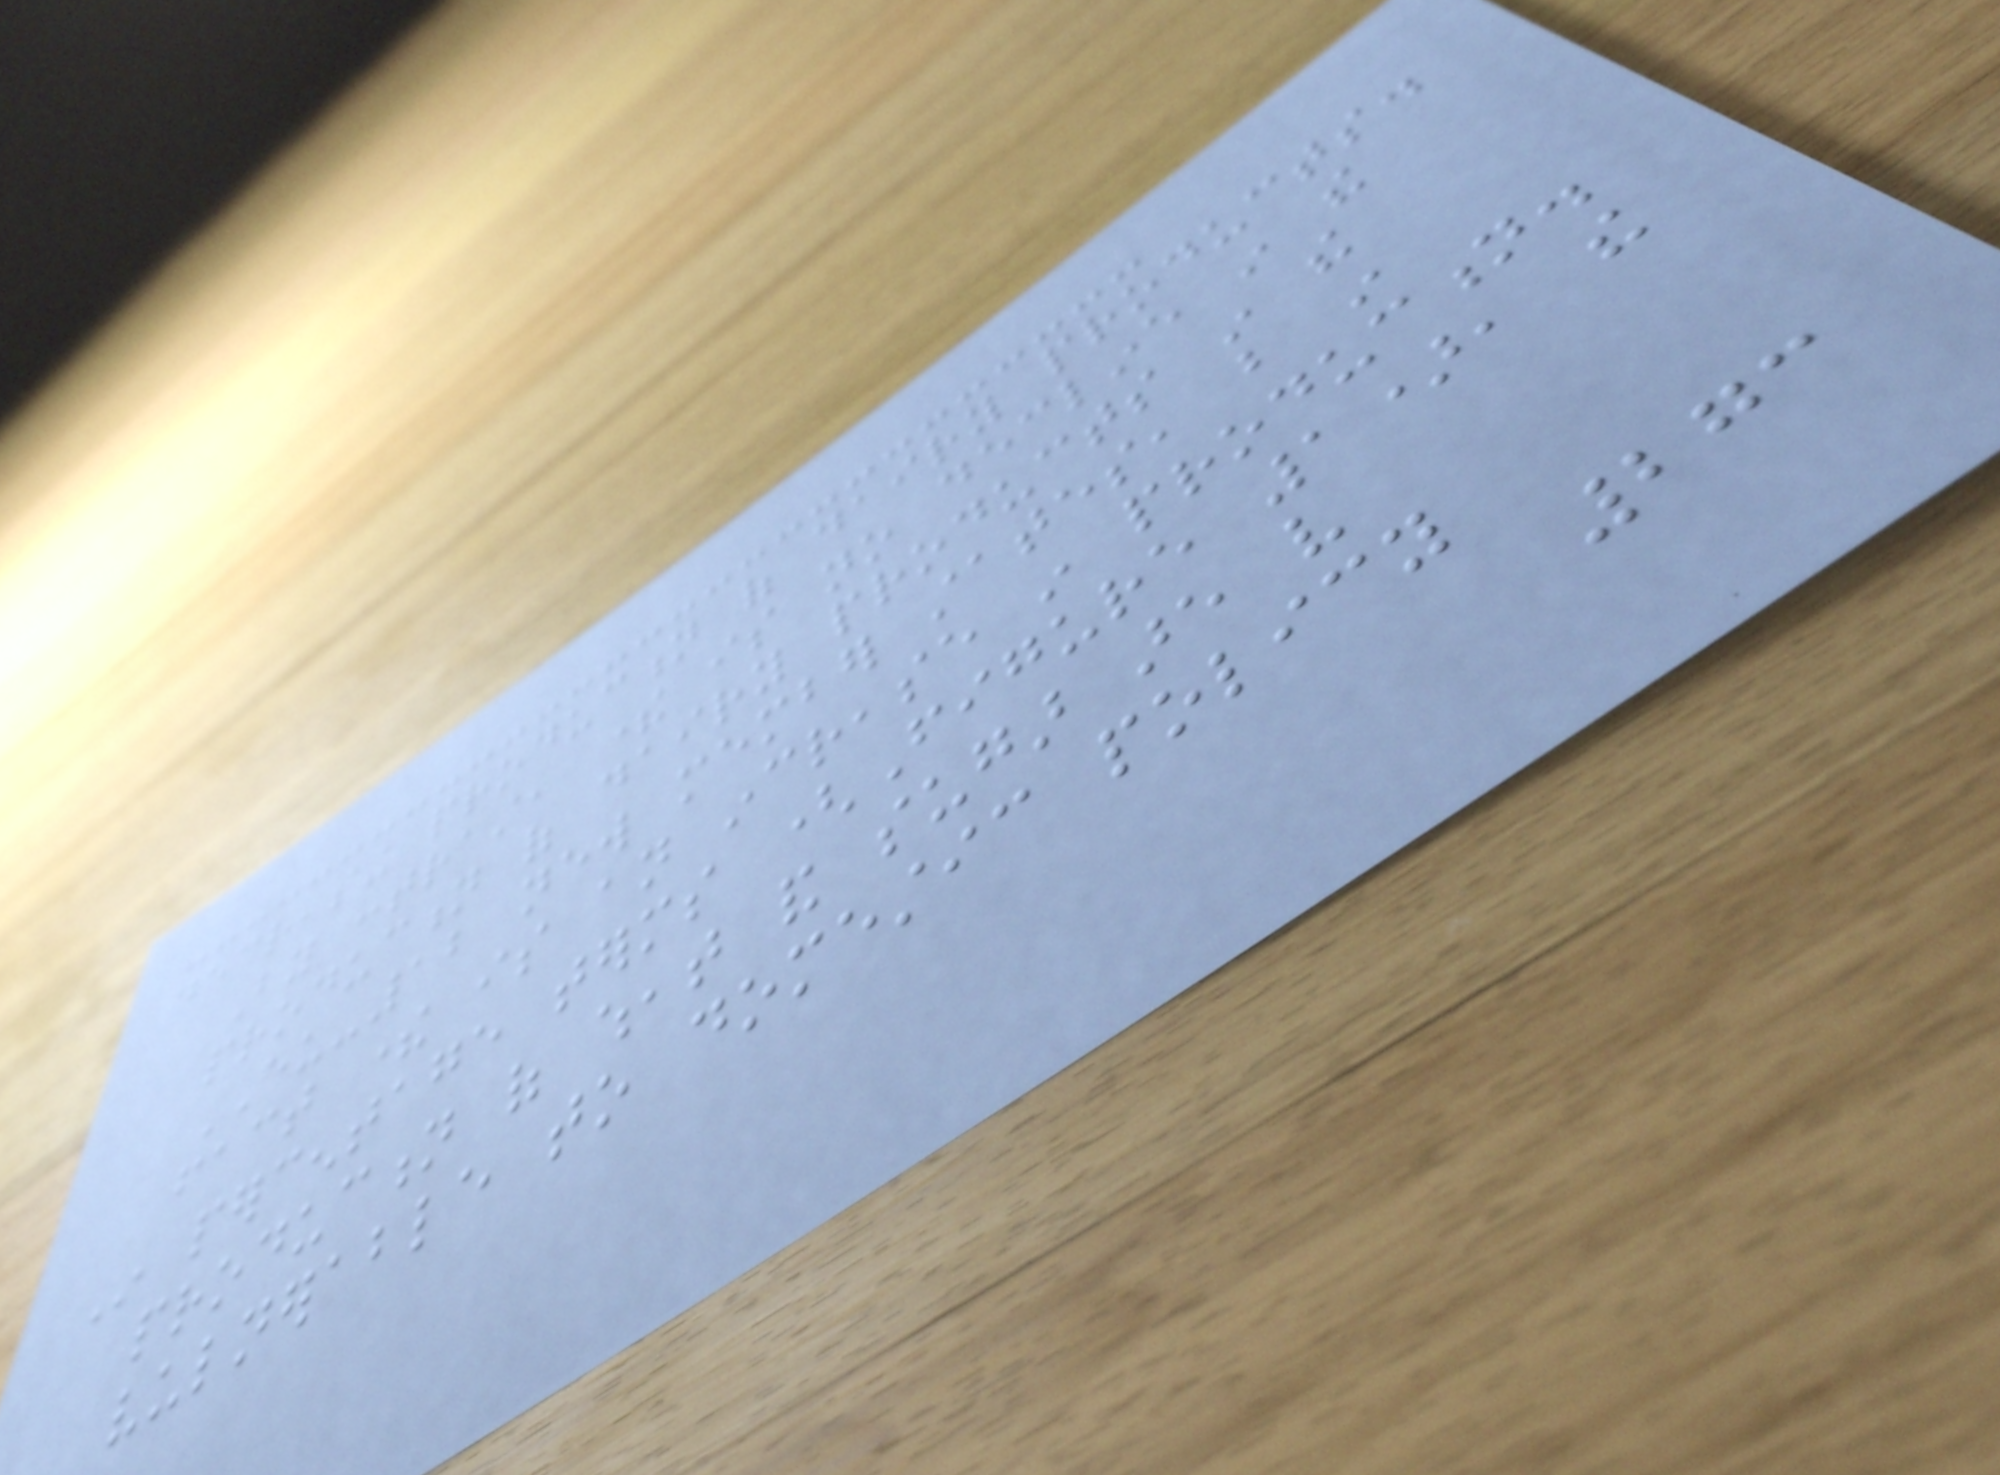decreasing production of dairy products.
By contrast, there is no decline in the
production of dairy products in the
EU-12 new member states, but in
fact there is an increase in production.
In percentage terms (Figure 1), the
production of wheat and sugar are very
vulnerable to domestic policy
273
